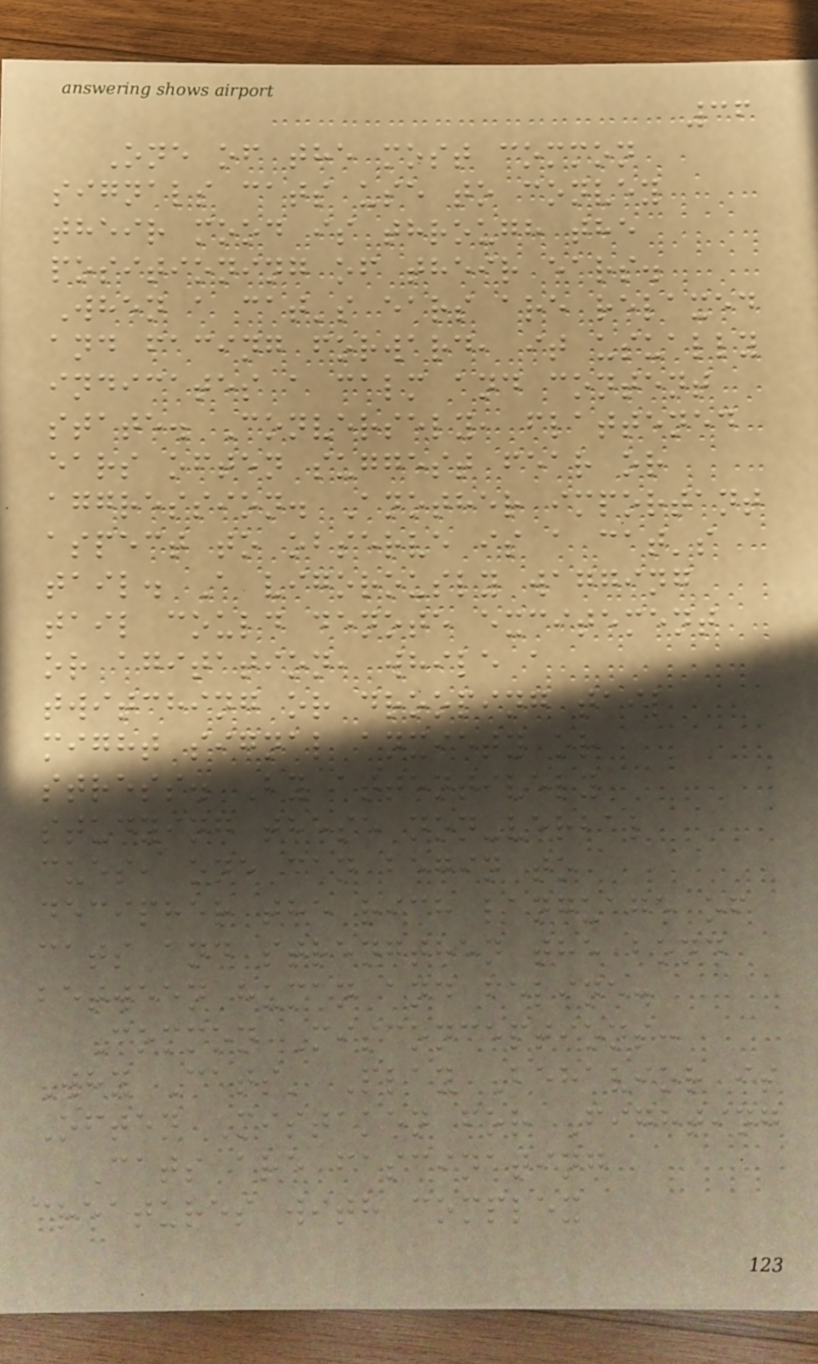36
One of the most common
signals cats use to convey
their mood is through the
positioning of their ears.
When a cat's ears are relaxed
and facing forward, it usually
indicates a calm and content
state. Conversely, flattened
ears often suggest fear or
aggression. Another important
aspect to observe is a cat's
tail. A vigorously wagging
tail could denote excitement
or agitation, while a
twitching or drooping tail
might signal anxiety or
stress. By attentively
studying these non-verbal
cues, one can begin to
decipher the rich language of
cats and strengthen the bond
between human and feline.
Common Misconceptions:
Why Cats' Play Behavior is
Often Mistaken for Fighting
Cats are fascinating
creatures with complex
